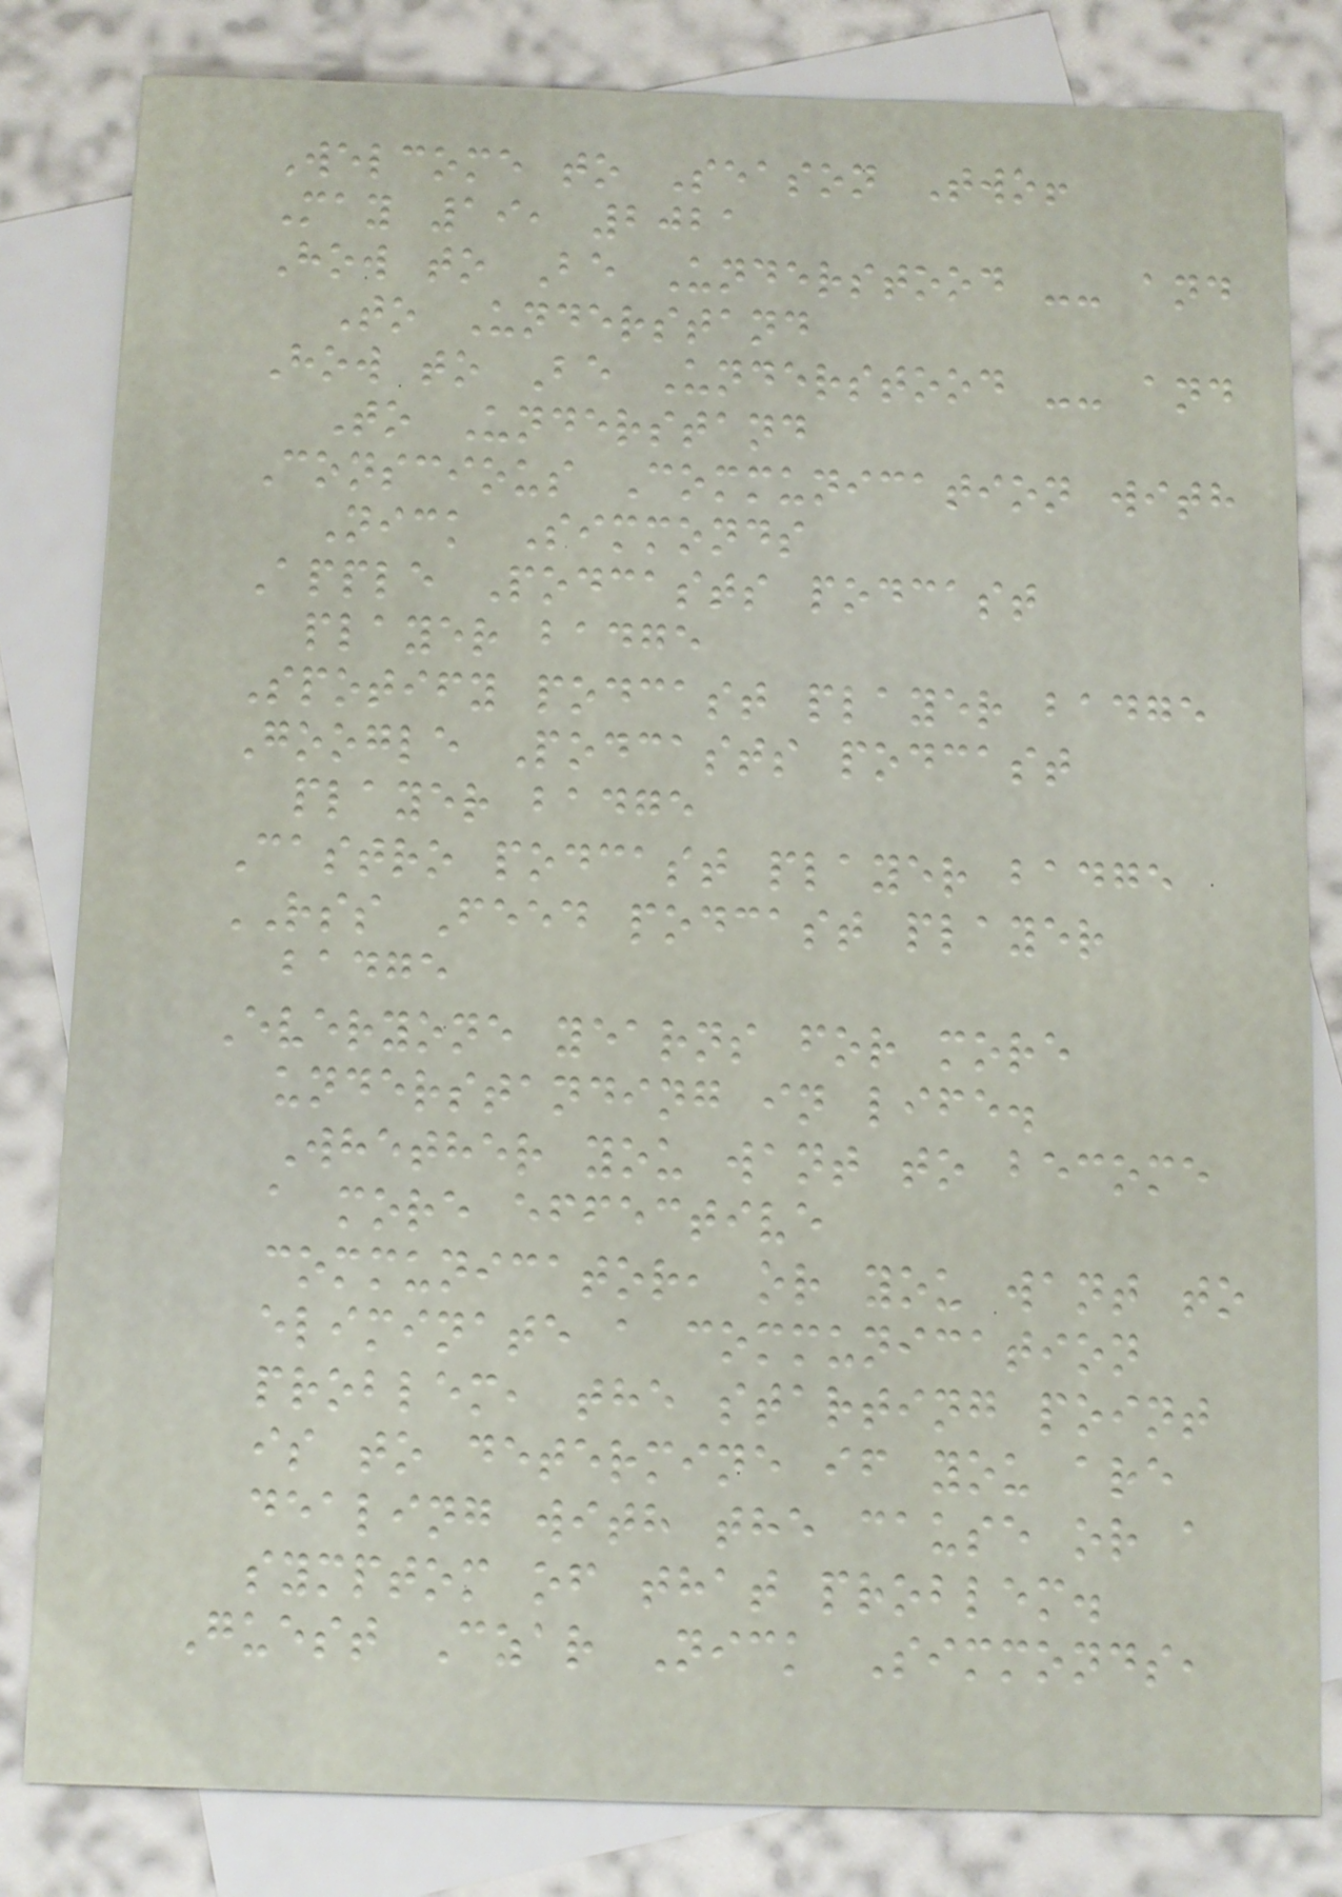Welcome to Season Two!
May 19, 2021
How to Be Understood -- and
To Understand
How to Be Understood -- and
To Understand
Conscious Communication with
Nick Simmonds
Apple Podcasts podcast
player badge
Spotify podcast player badge
Google Podcasts podcast
player badge
Castro podcast player badge
RSS Feed podcast player
badge
Everyone yearns for more
understanding in life.
Whether you want to become
a more effective
communicator, or you want to
eliminate a communication
problem, the starting point
is to determine if you are
dealing with the cause or a
symptom of that problem.
Guest Czar Nick Simmonds,
